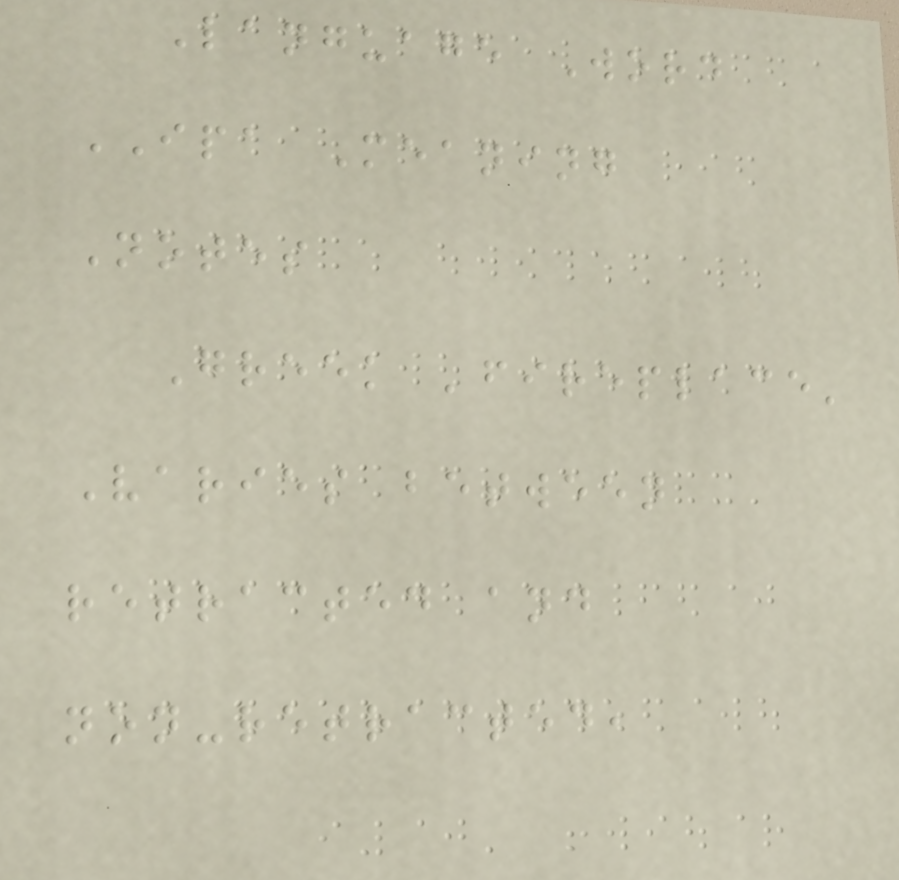Language Word
IPA Meaning
Notes
Greek 'fireplace'
Varies between
retracted and
non-retracted,
